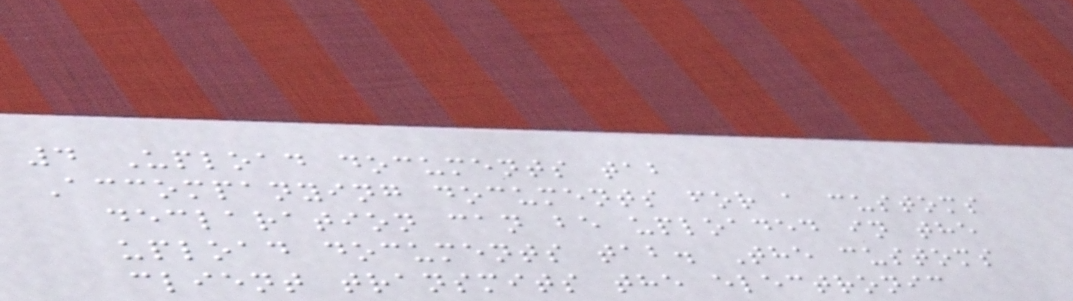4 Upload documents tab
Accompanying documents for a customs
declaration can be uploaded in the
upload documents tab. The customs
client transmits the electronic
